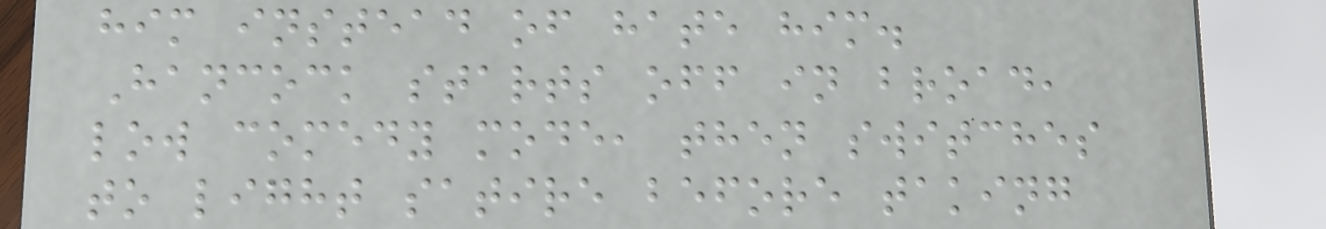him instead of hate him.
Hancock starts off in broad,
low comedy mode, then switches
to light satire before taking
